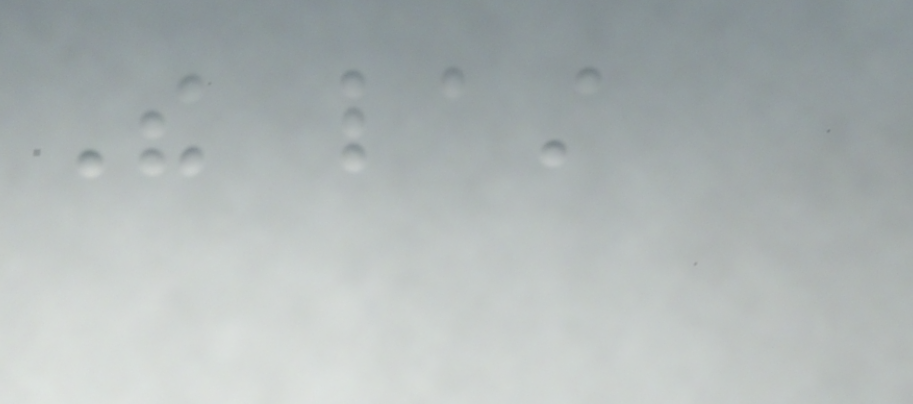The last
